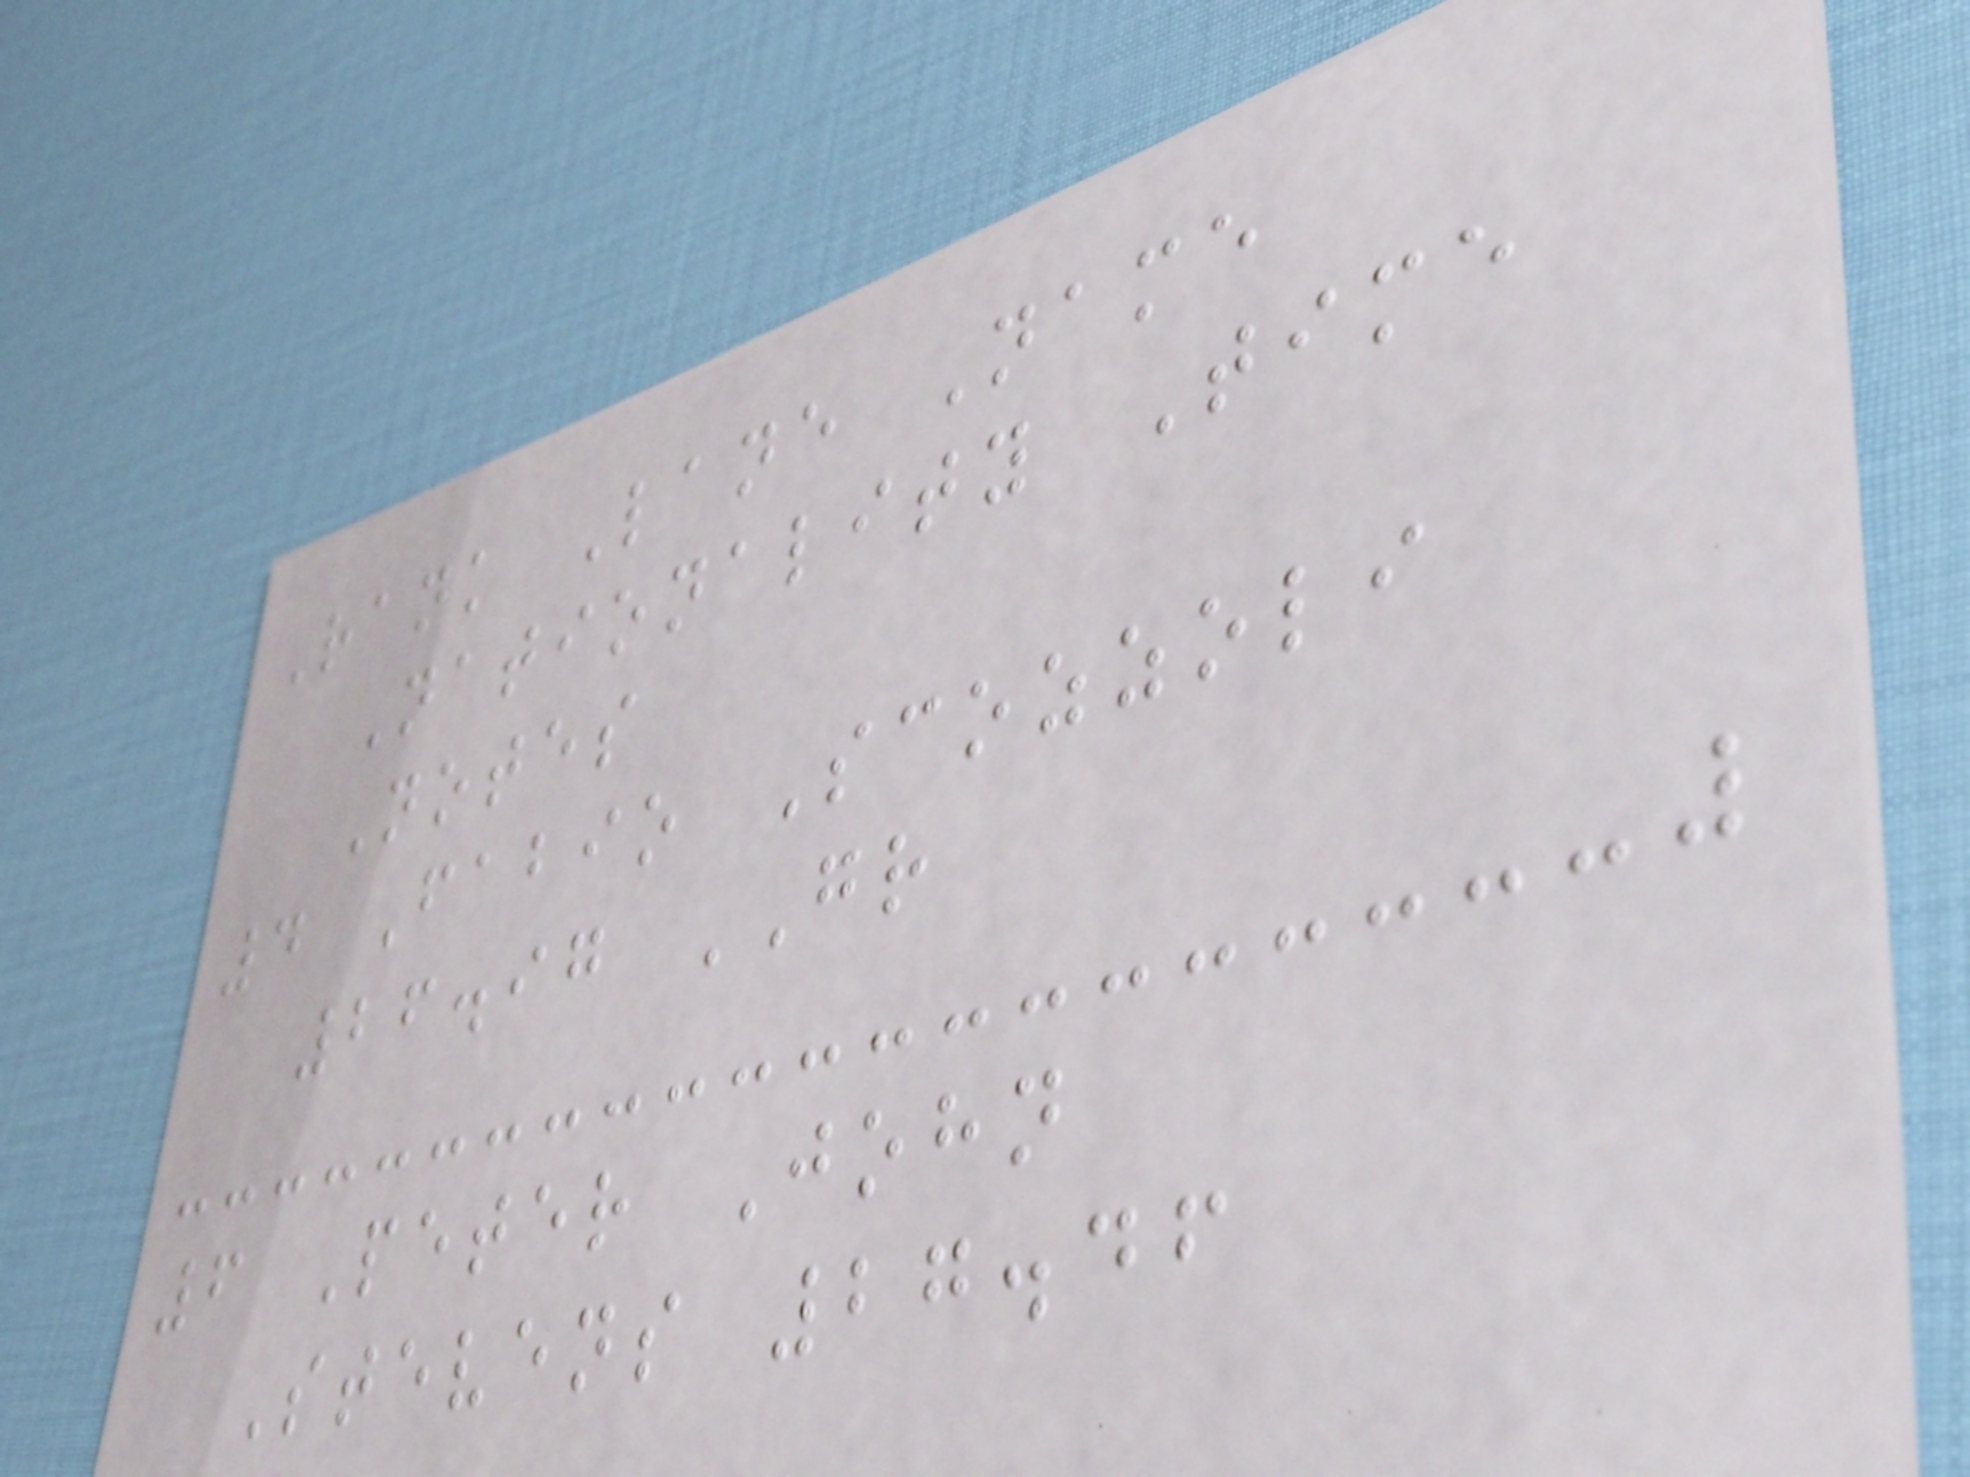Rank Lane Name
Nationality Time
Notes
4 Fabio Scozzoli
26.97 GR
6 Peter John
Stevens 27.46
